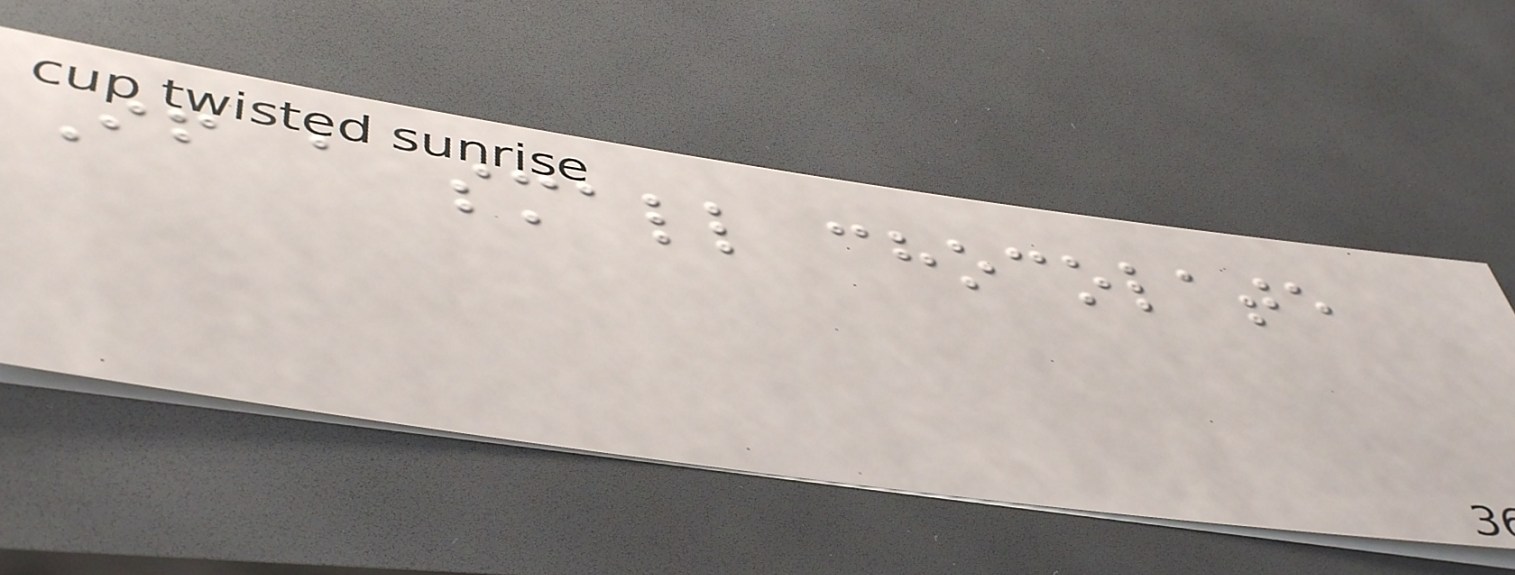If a small chocolate
